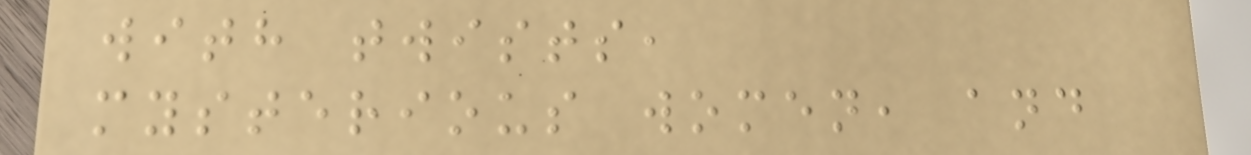with twists,
mysterious women, and
